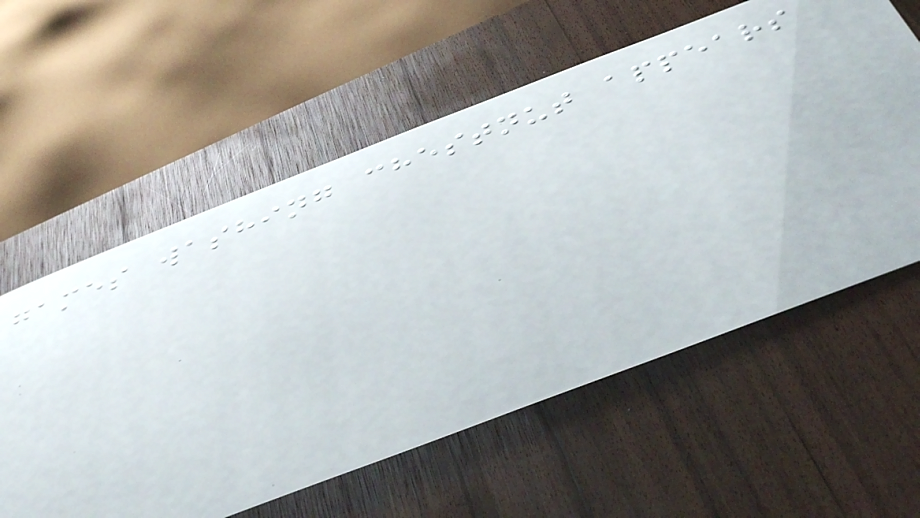games washing chestnut appears
